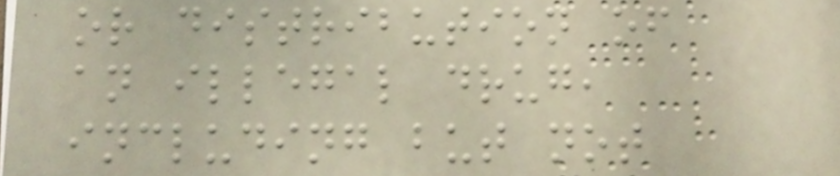or distribution of
an illegal drug,
including but not
